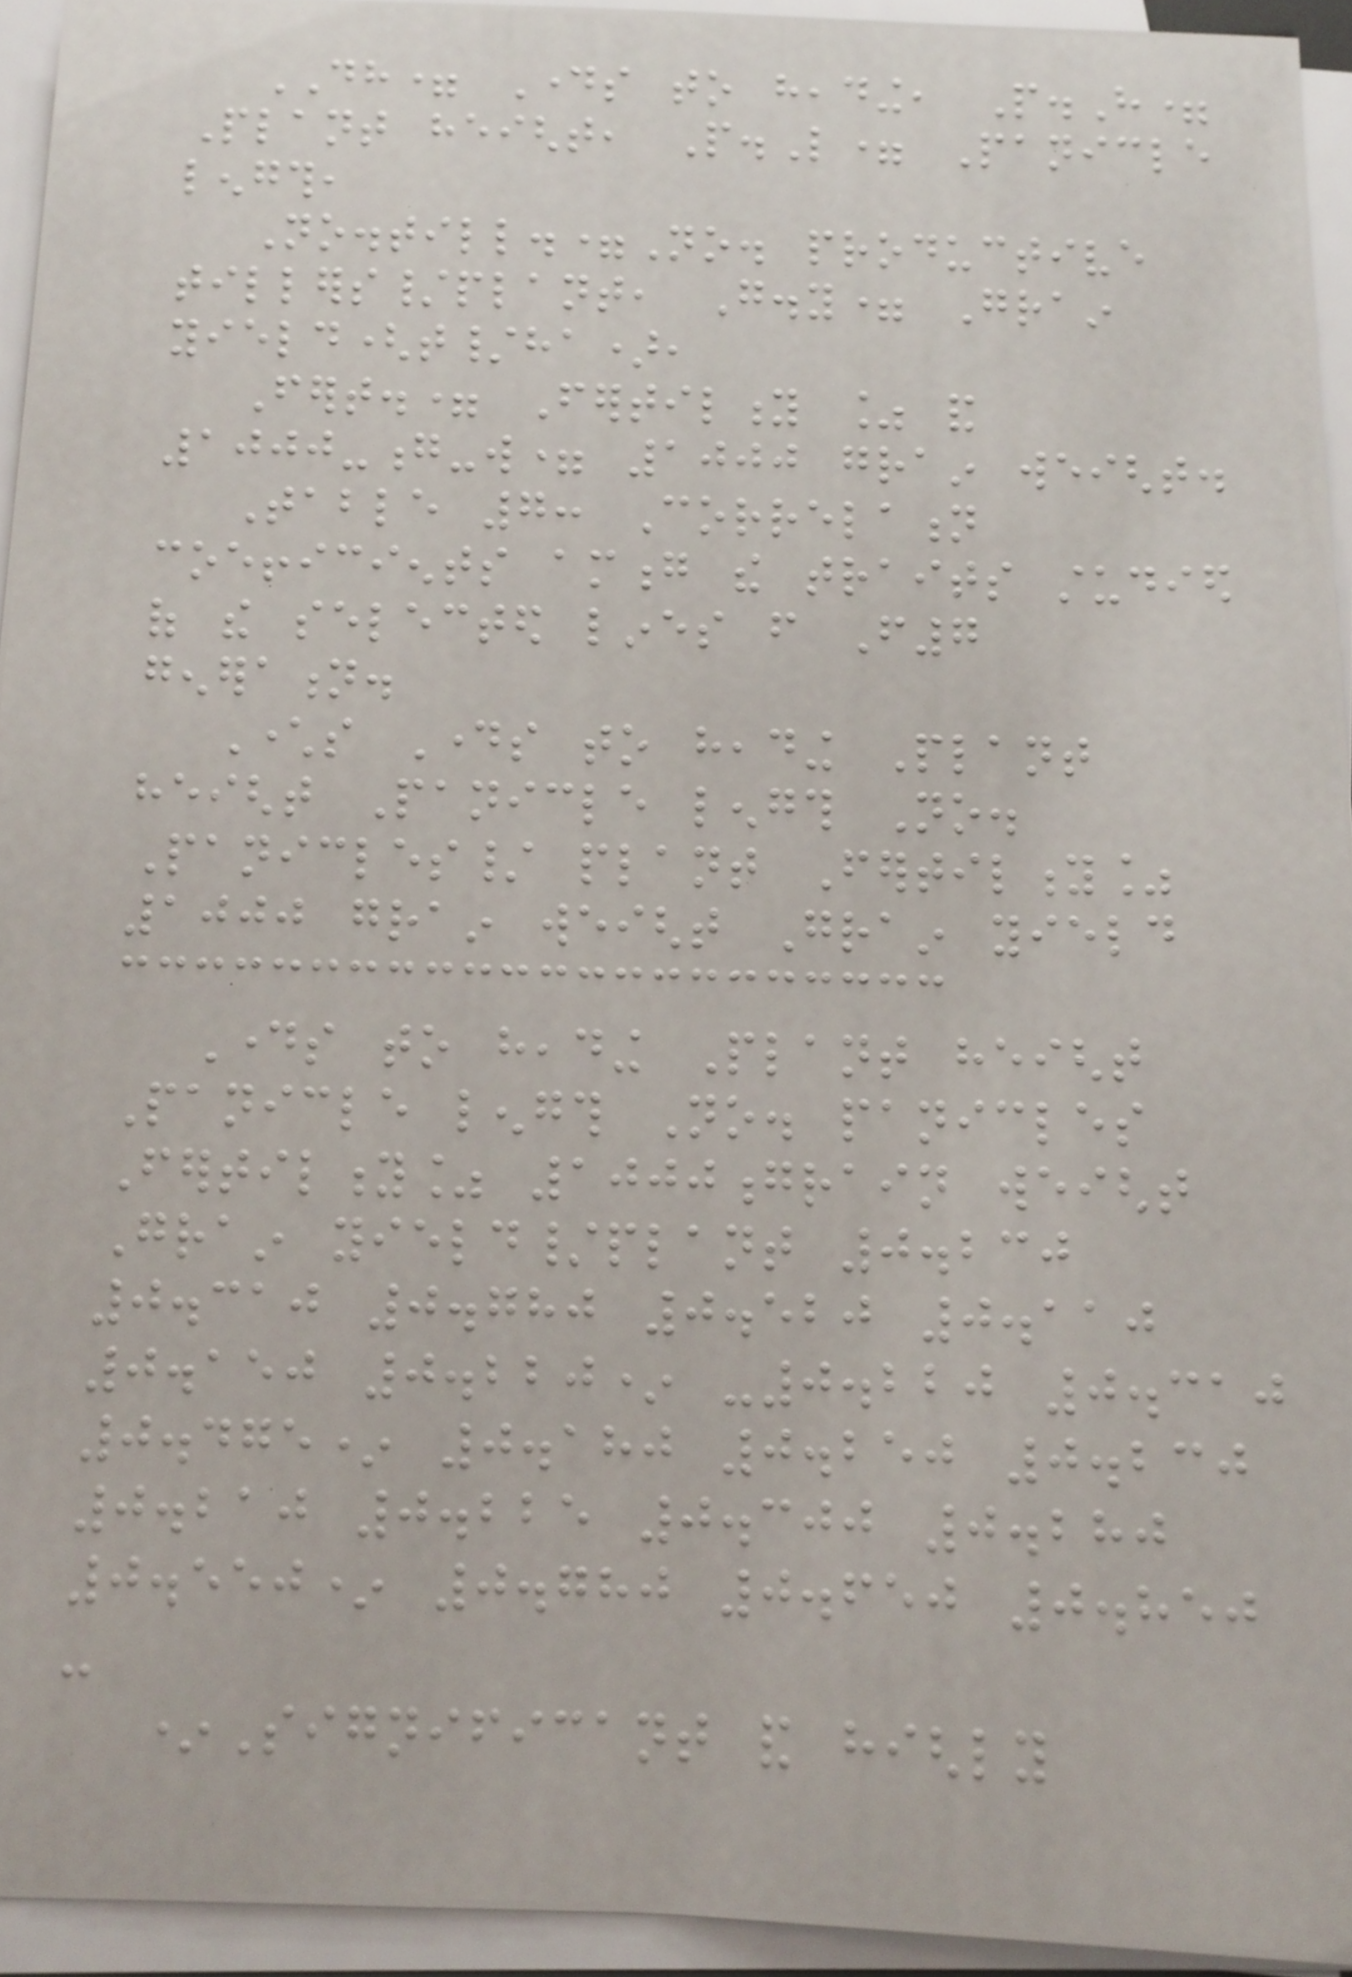DH= Days to heading, P.H=
Plant height, P.L= Panicle
length,
No.till.=No. productive
tillers/plant, G.y= Grain
yield(t/ha),
Fert.= Fertility % and
1000-g-w= 1000 grain weight.
Table 7: Correlation
coefficients among the traits studied
of the selected lines from F7
generation.
Characters Days to heading Plant
height Panicle length No.
Panicles/ plant Fertility%
1000 grain weight Grain yield
Days to heading Plant height
Panicle length No. panicles
Fertility% 1000grain weight
Grain yield/plant 0.230
0.310 0.780 0.520 0.110
0.150 0.220* -0.220 0.310
0.475* 0.180 0.250 0.230
0.210 0.225 0.300 0.280
0.550* 0.780 0.650 0.850
-
*Significant and highly
